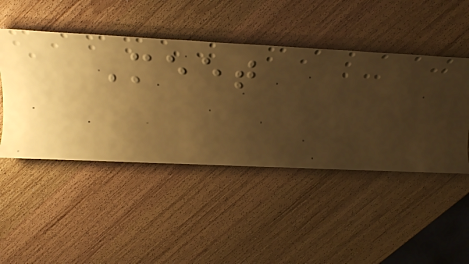Meet
